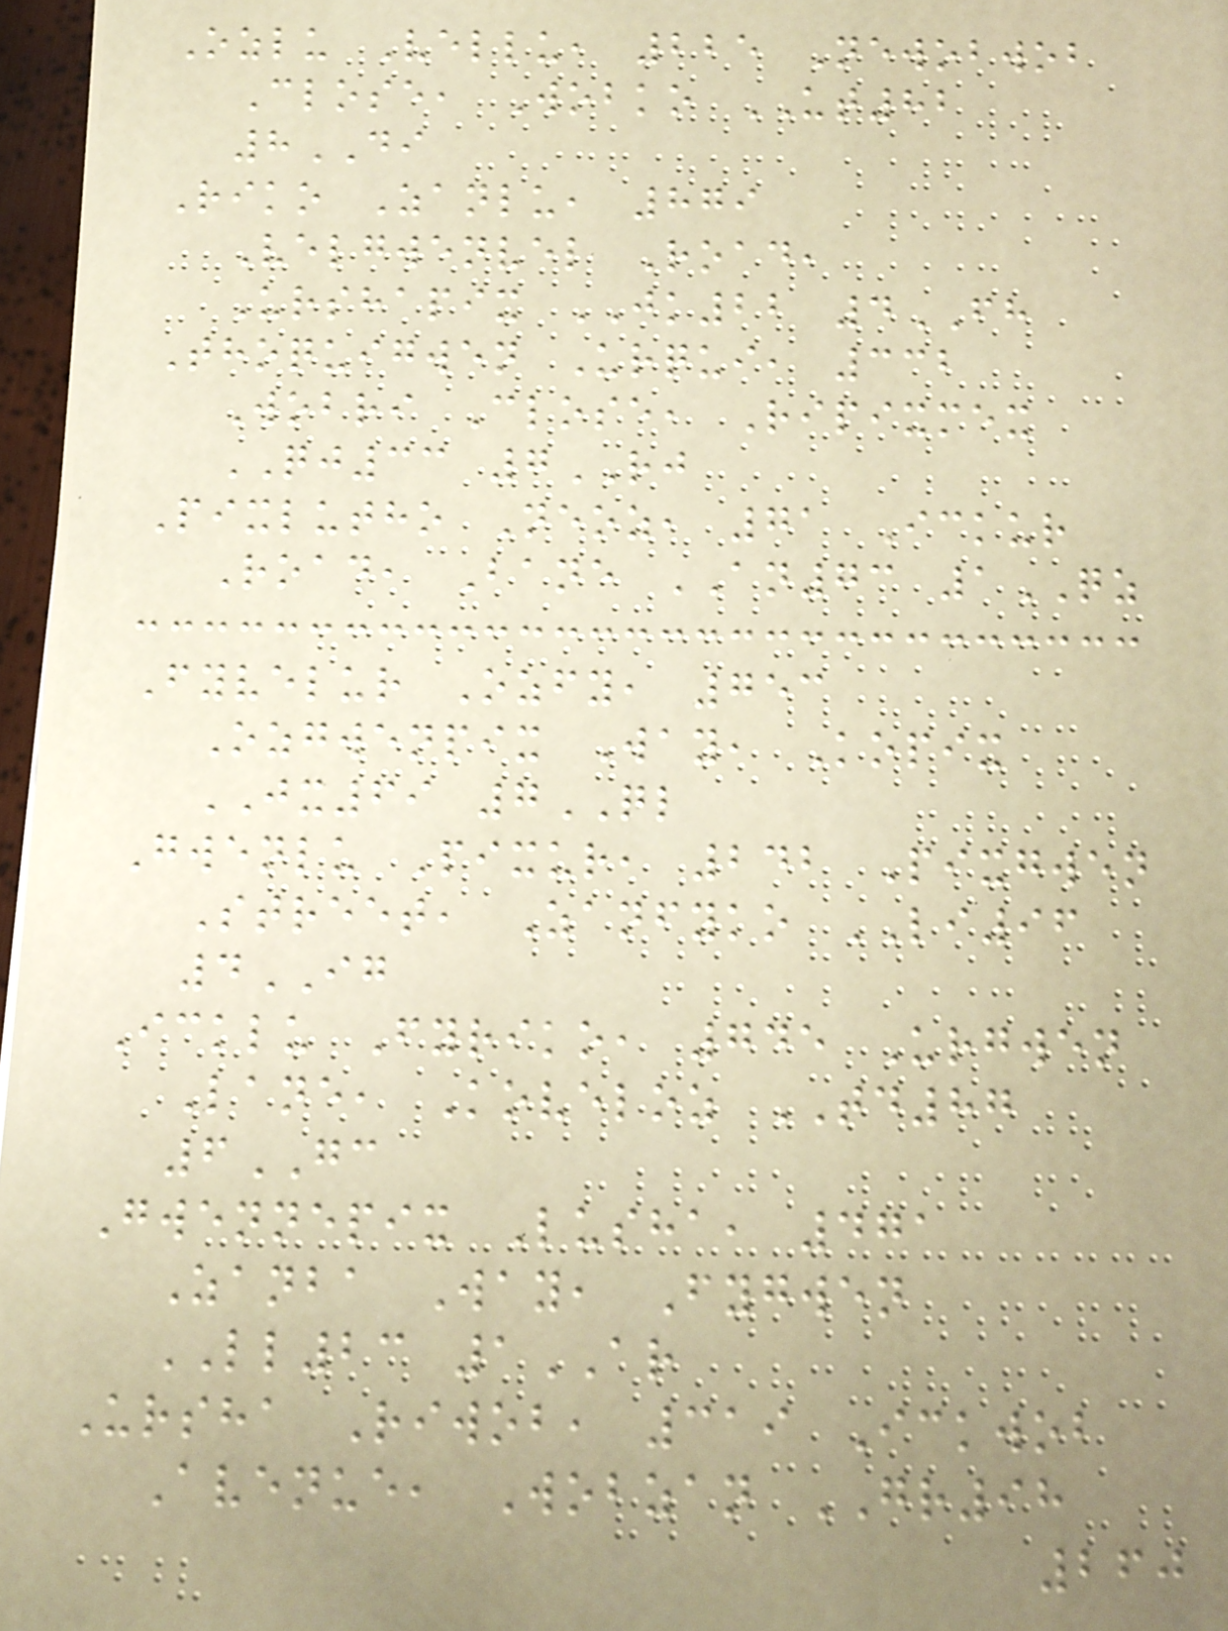Ozlu Vellu, 225 Newobwob
Close, Wobko UT82
8DI
Riko Zanlu, 879
Velgwenvel Road,
Urshapix JK22 4FH
Thoquigwen Urqui, 332
Wobri Close, Ripixmex
QJ33 7RJ
Pixlutho Neoz, 71 Ickur
Road, Bane AN73 1QZ
Fyvelur Ozfy, 753
Ozgwenpix Way, Kopix
JX69 7QL
Gwenlu Pixur, 242 Pixgwen
Street, Zanfyko LI96
4IG
Icklu Fyriko, 745 Urgwen
Lane, Koveloz TD87
6GC
Gwennepix Lusha, 471
Zanba Way, Fygwen
LL23 1AR
Ursha Riwob, 319 Ickwob
Avenue, Wobzan GR98
260
